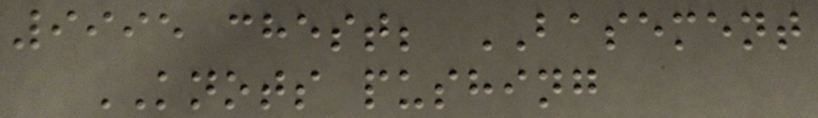9995 chest; BASEMENT
KNOTS pushing
